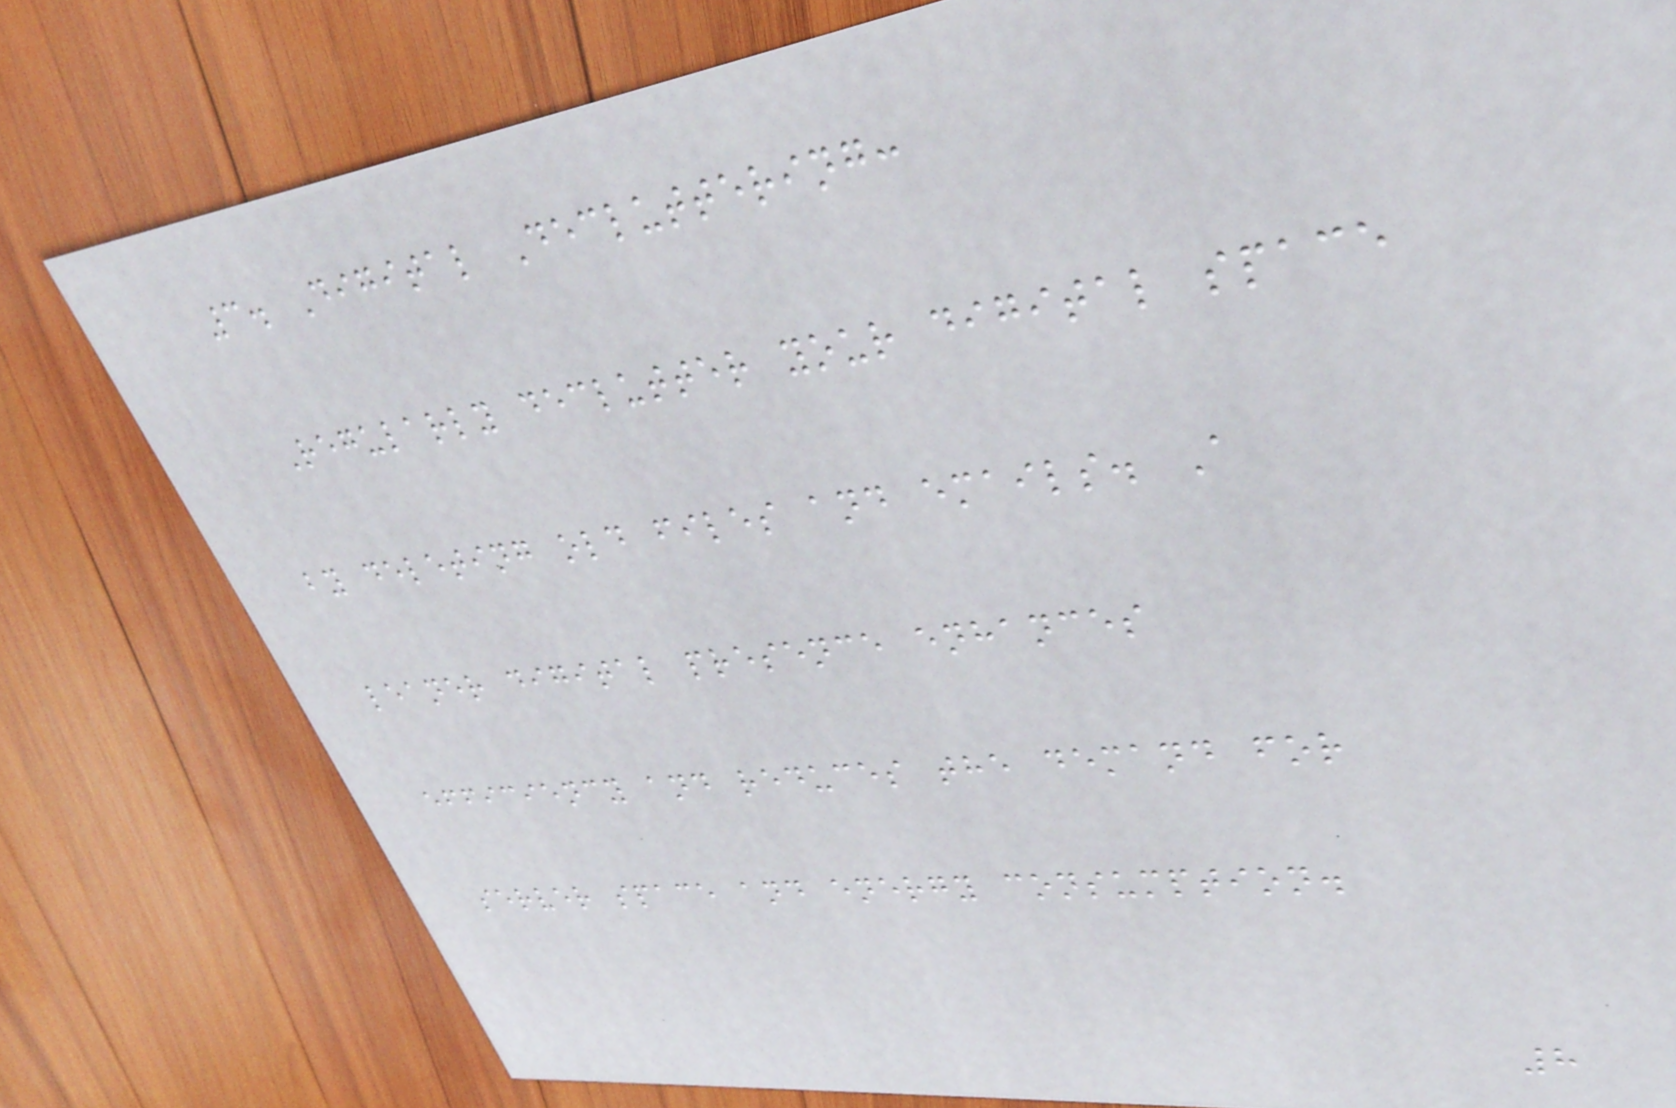3. Digital Decluttering:
Regularly declutter your digital space
by deleting old files and emails. A
leaner digital presence enhances
efficiency and reduces the demand for
server space and energy consumption.
8
